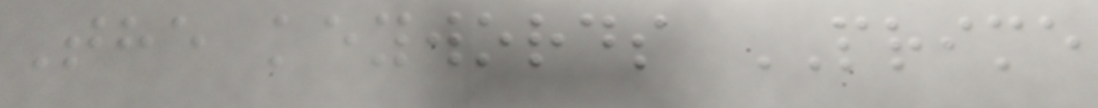The keywords PRIME
